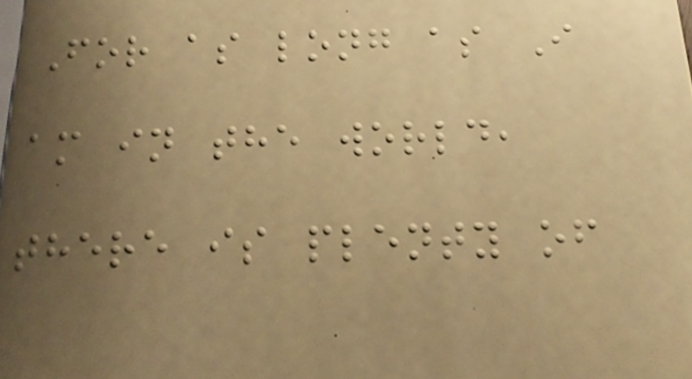For as long as I
am in the world,
there is plenty of
